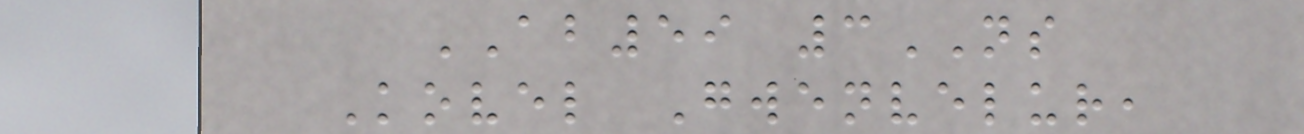AB59 3NS
Kovel Gwenvelur,
